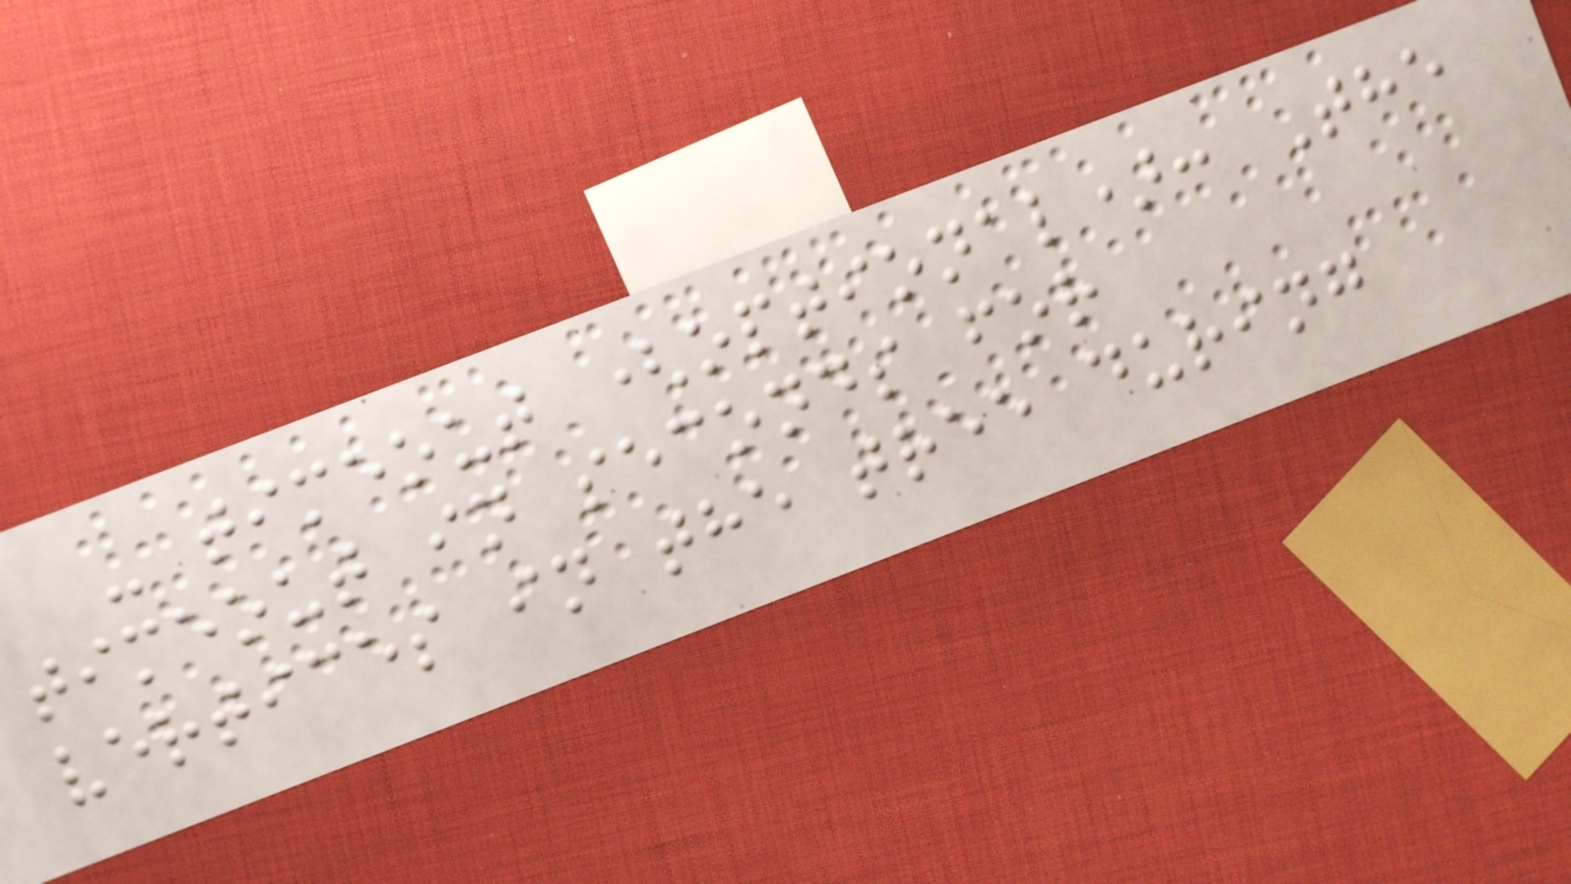- timeout (optional): The
timeout in seconds for
vertices in the tree during
